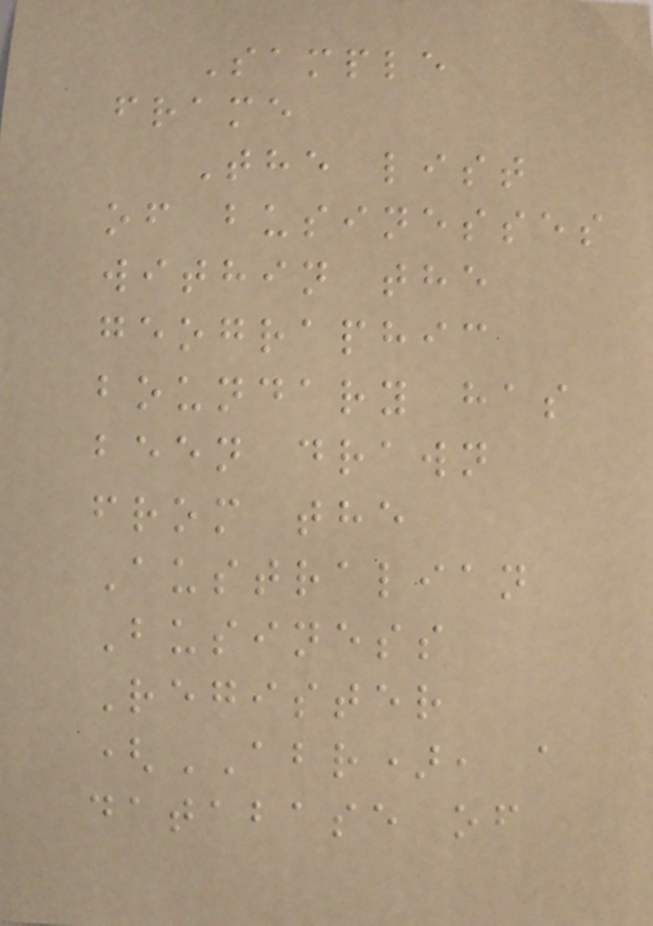Sample
frame
The list
of businesses
within the
geographic
boundary has
been drawn
from the
Australian
Business
Register
(ABR), a
database of
